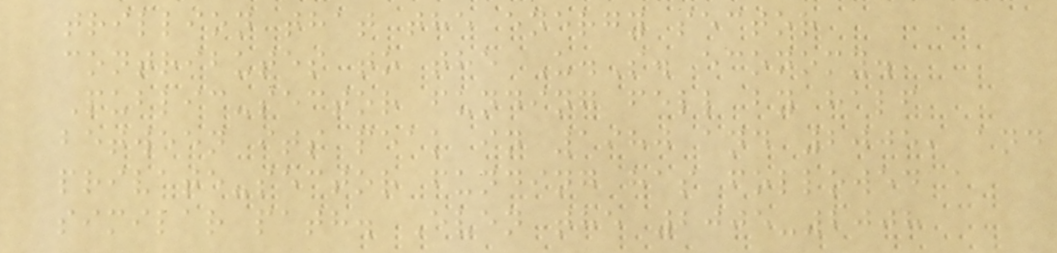trillion that the energy sector
contributes to the U.S. economy.
Public-sector funding fell by half
between its peak in 1980 and 2005, and
private-sector funding has followed a
similar path. Even the 2005-2008
